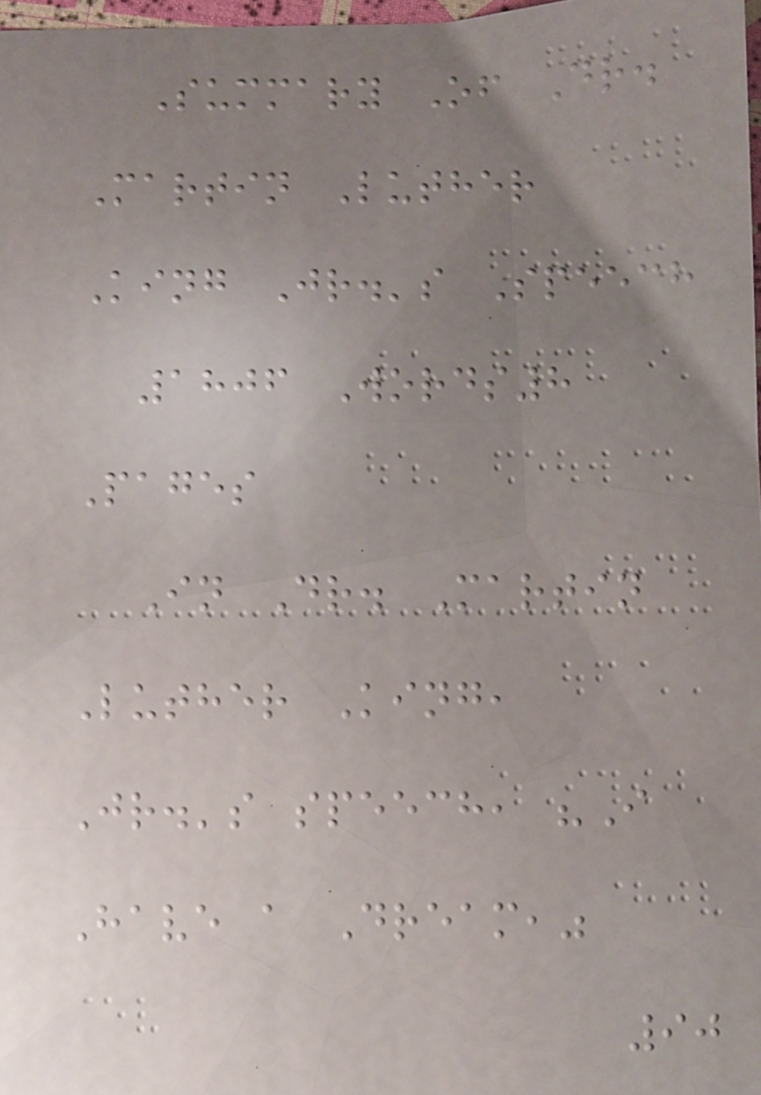Summary Of Dr.
Martin Luther
King Jr.'s Speech
1806 Words8
Pages
In Dr. Martin
Luther King,
Jr.'s speech, "I
Have a Dream,"
90
